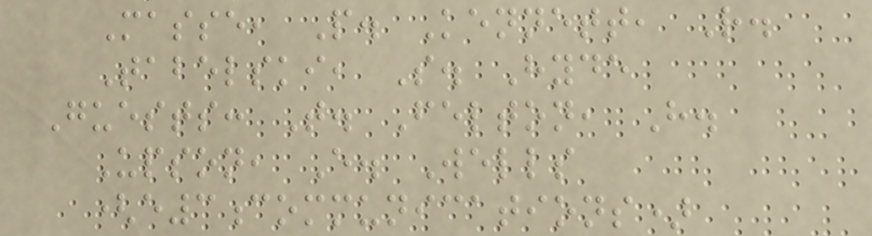Masse, P. Kennett, R.
Tabelski, S. Hyde
Guests: T. Felton, H.
Upson, E. Wells
(e3communications)
